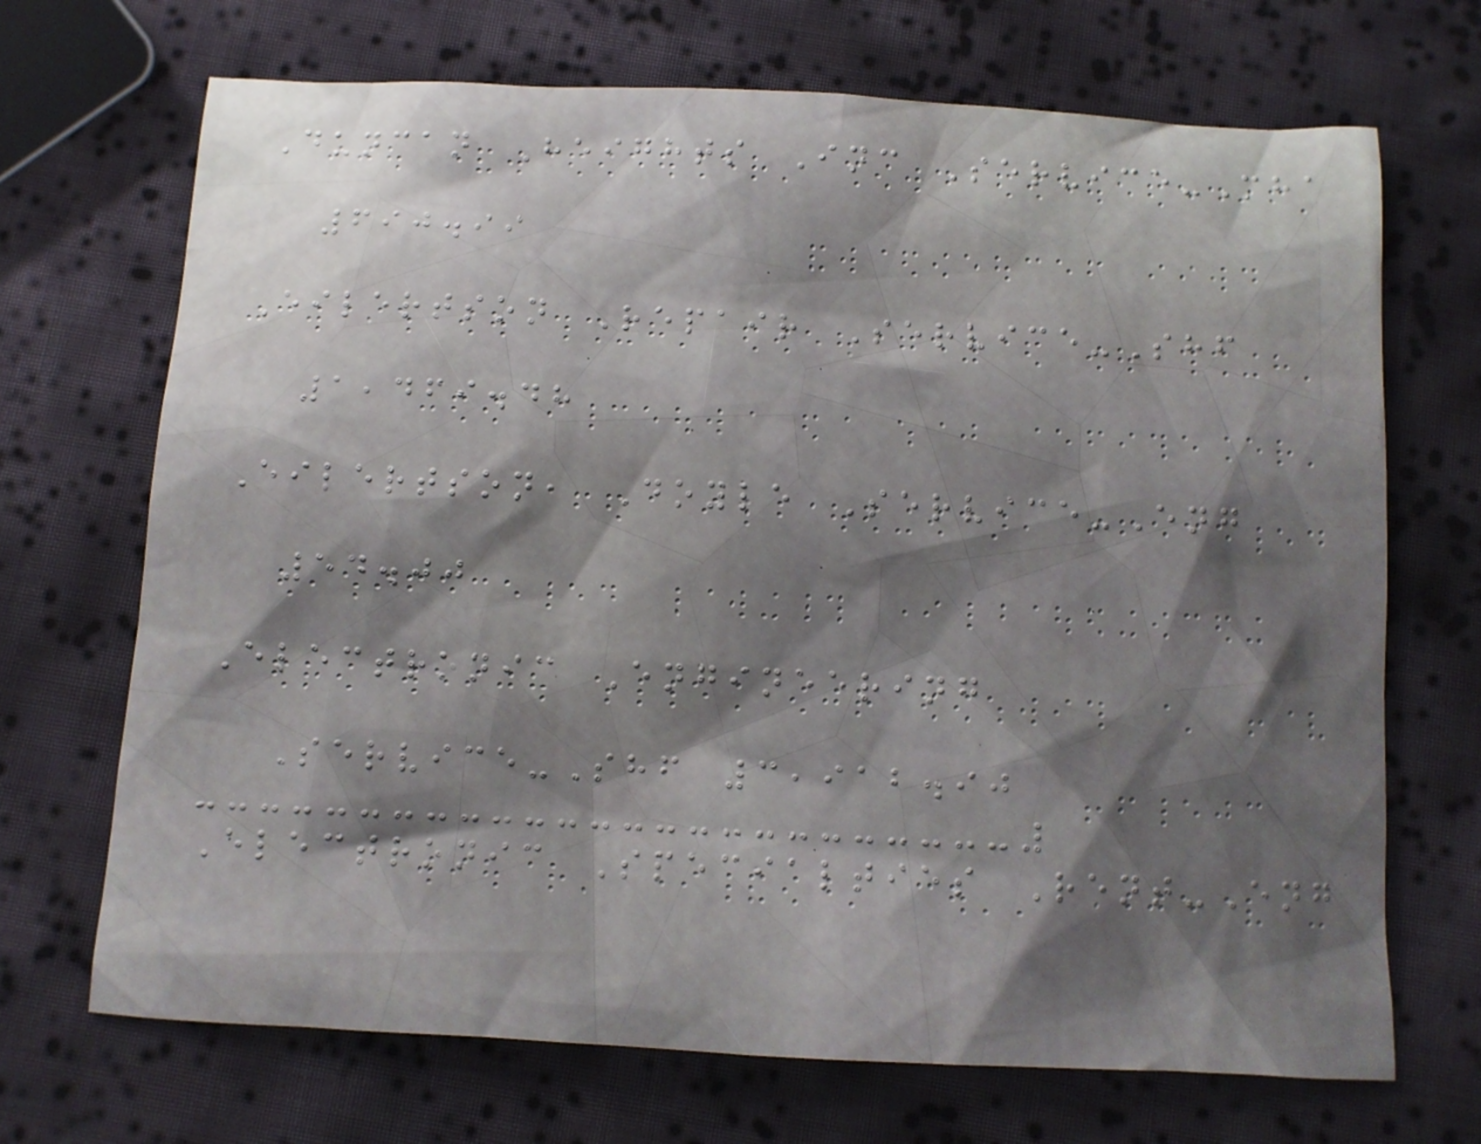Duncan Heights Inc Service-Mha
690.99
Eilertson Repair Service-Shf
1,469.48
Eilertson, Doyle Service-Eng
54.00
Electronic Engineering
Service-Shf 3,912.90
Electronic Specialties Rent-Eng
